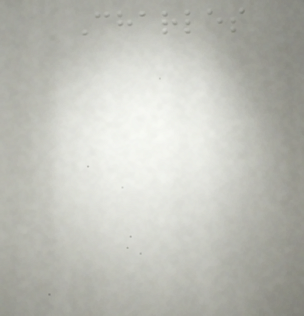Charles
